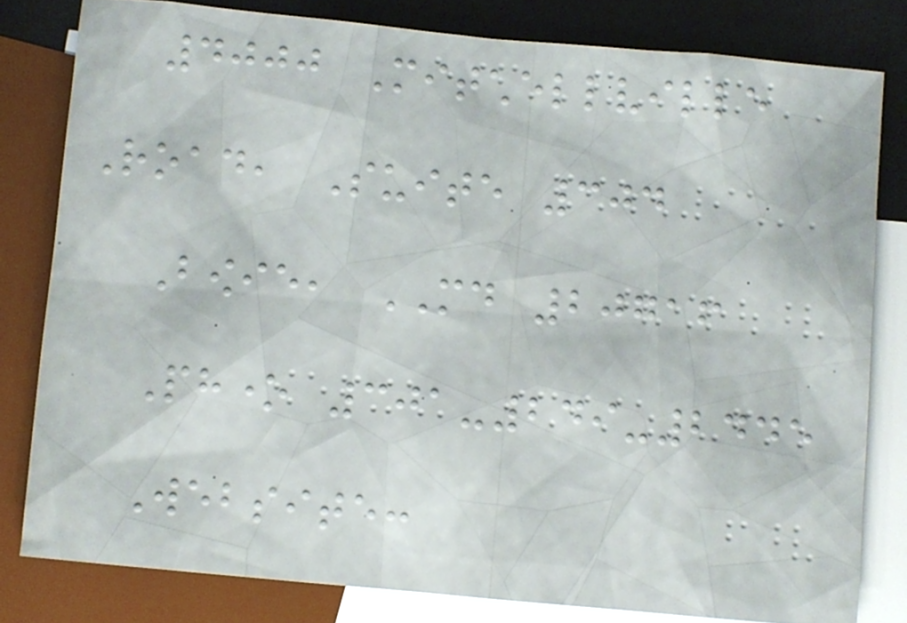4000 Mitchellville
Road, Suite 304
Bowie, MD 20716
Phone 301-249-2445
Website:
